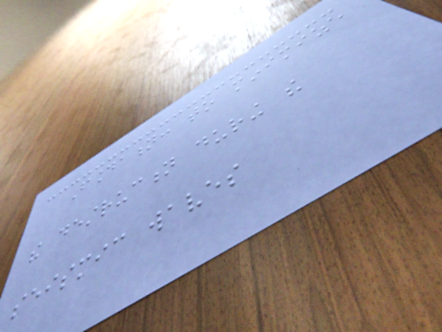Foundation: to minimize
the destruction during the
seismic waves
